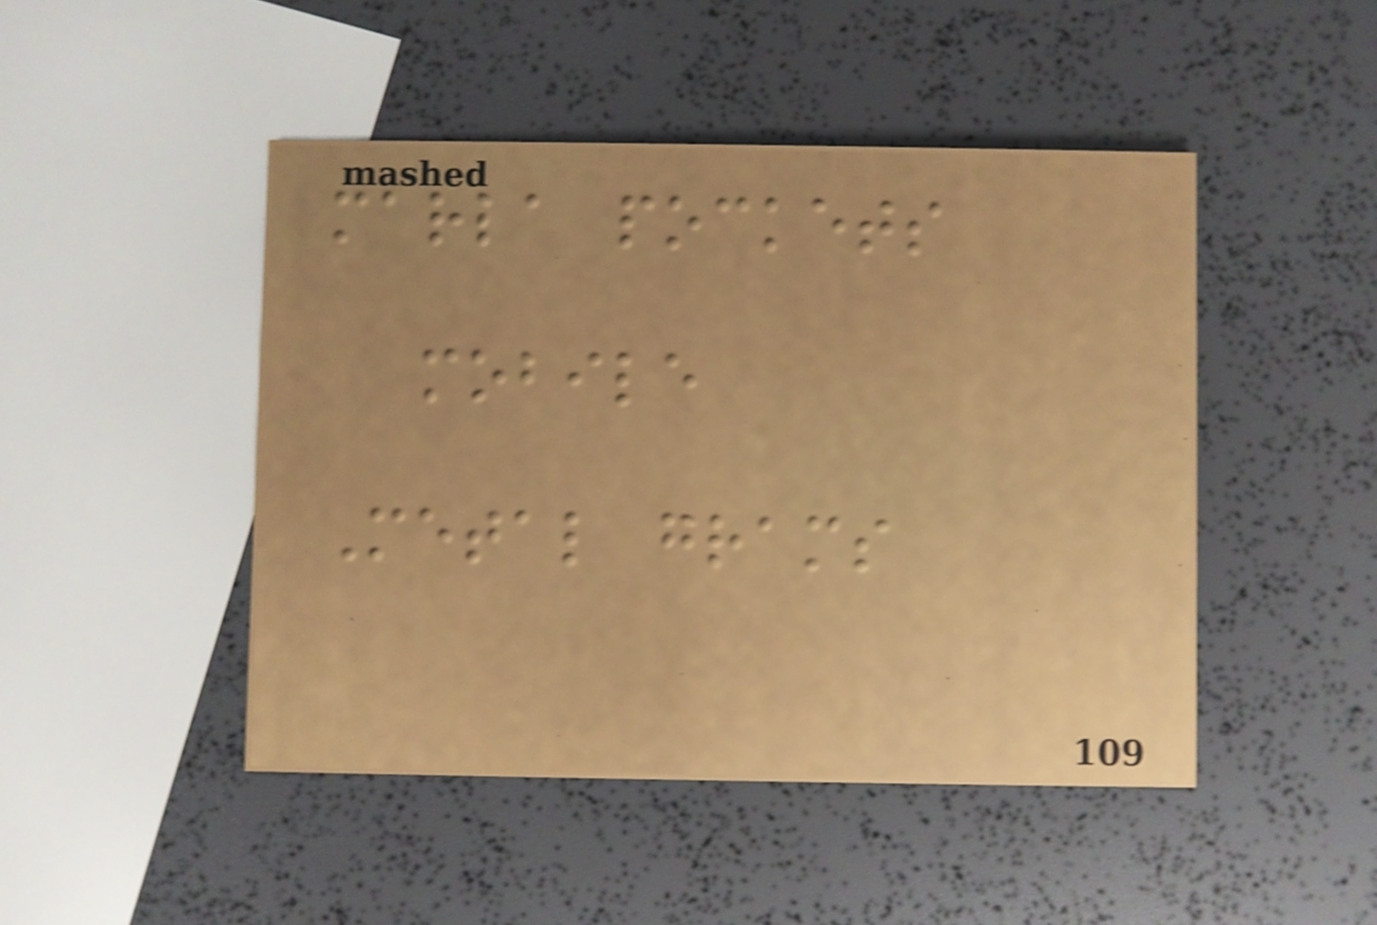marla pockets
mobile
Metal grams
